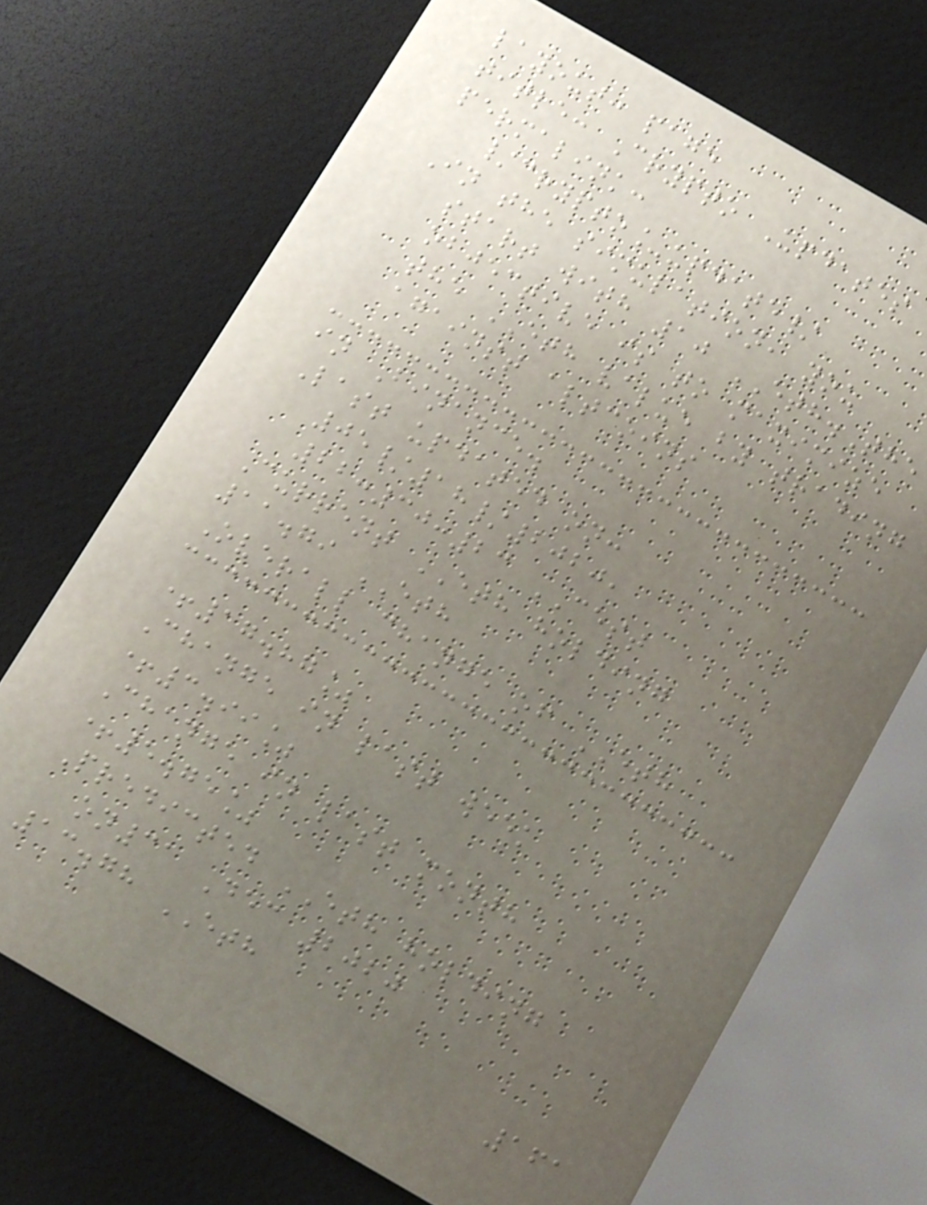layout: page
title: Crypto Updates
permalink:
/crypto_update/
In the simulation, you
start with 10 ETH.The
objective is to maximize
the ETH value by trading
against altcoins
in Binance.
Last updated on:
05/18/2020,
22:30:23 CEST
Current ETH holding
11.79 ETH
Overall change of ETH
+17.87%
Change in last week
+3.99%
Change in last month
+5.75%
Predicted ETH holding
on31 Dec 2020
13.78 ETH
161
